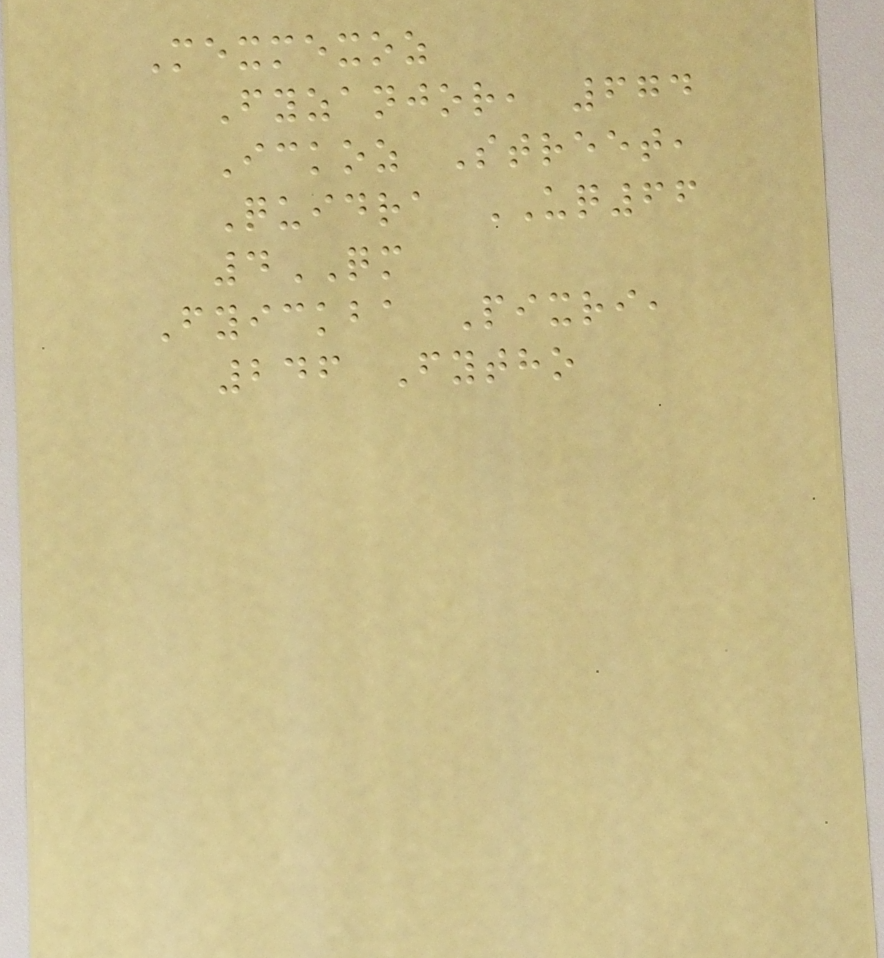Mexmexoz
Fyzanjor, 674
Ickoz Street,
Quidra UQ66
4QM
Fyickba Pixri,
246 Fytho
